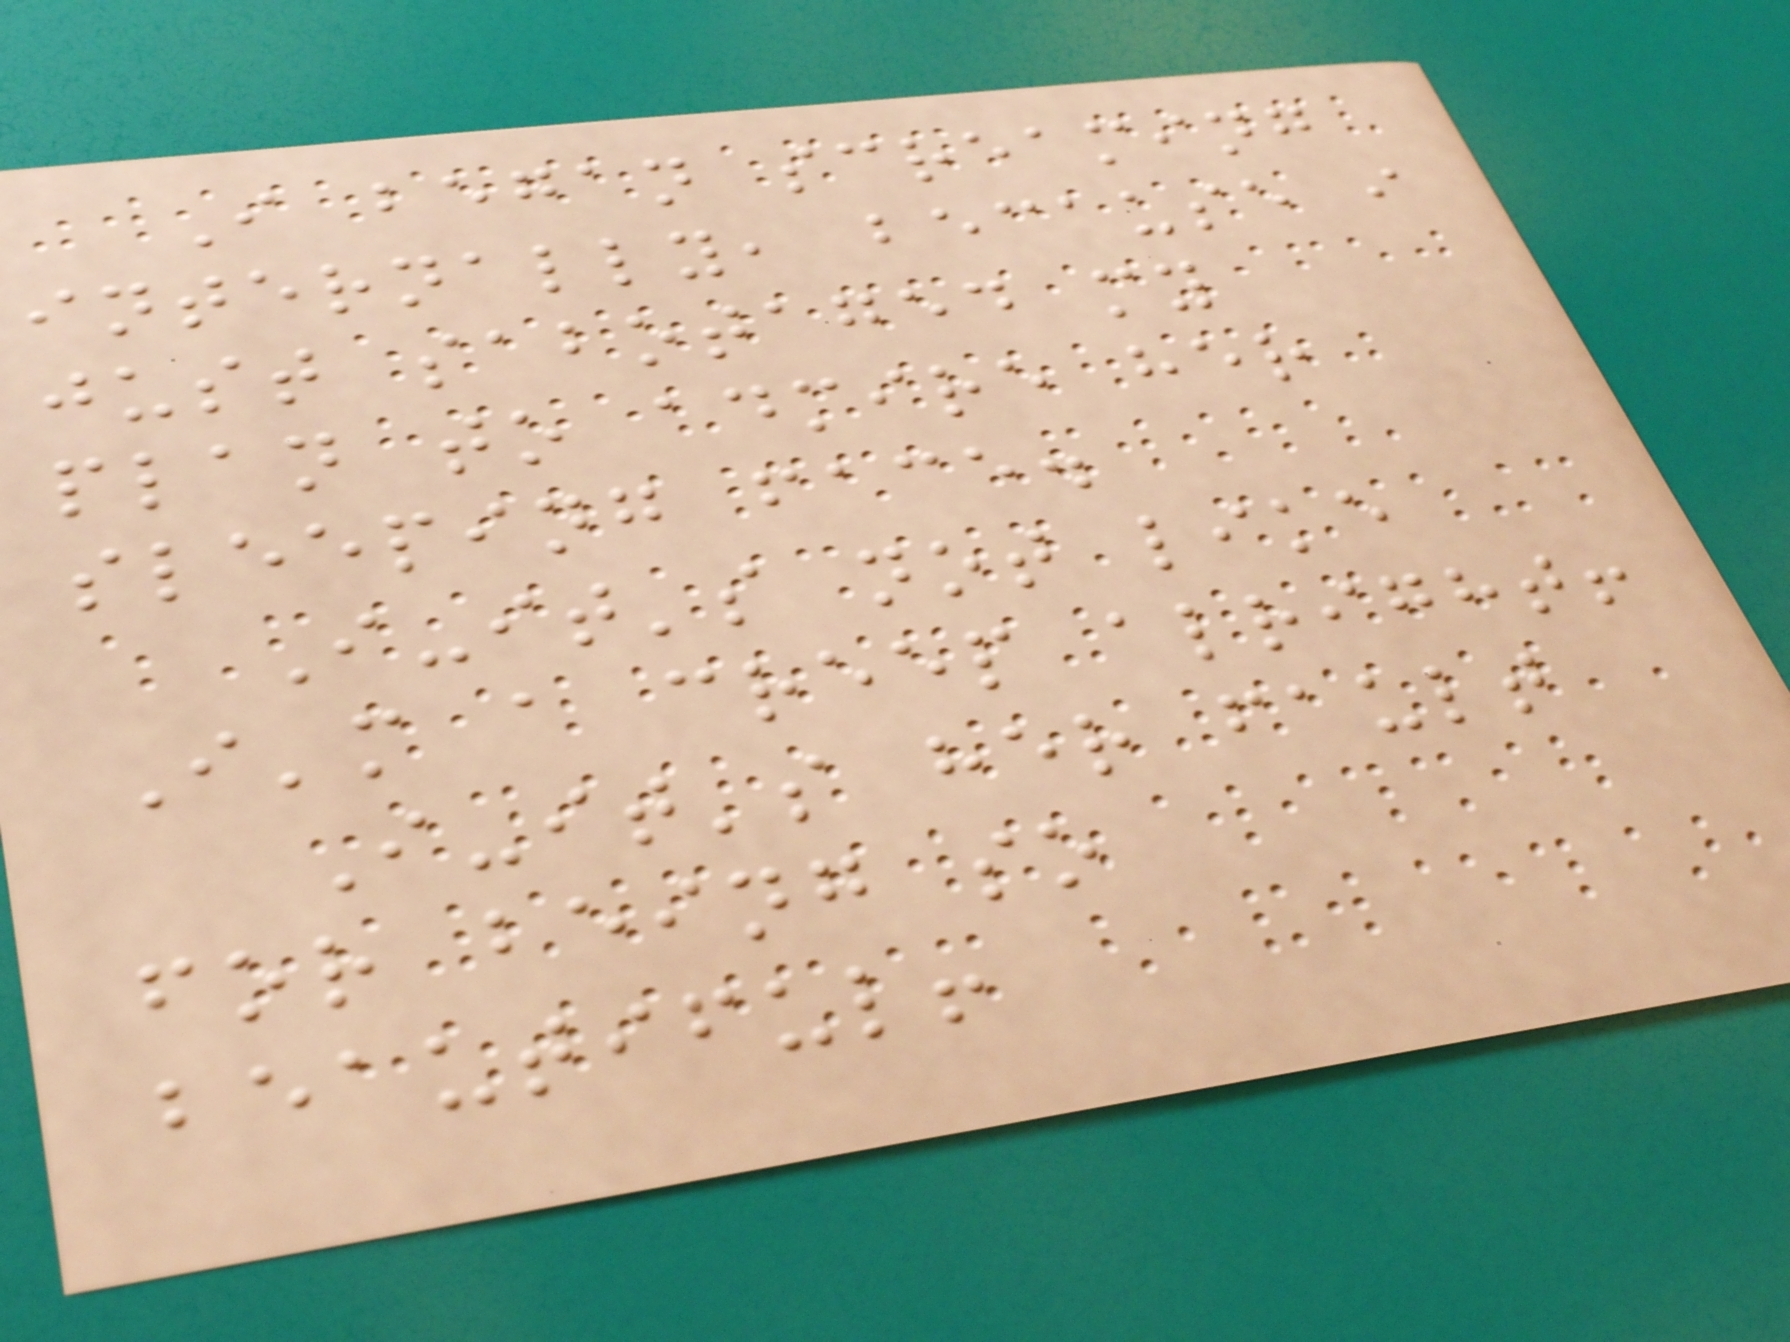I began screaming
internally, because i
just sabotaged my
plan to admire her
sleeping face.
I-it's not like
I'm a creep alright!
I-it's her fault
for being so
beautiful!
